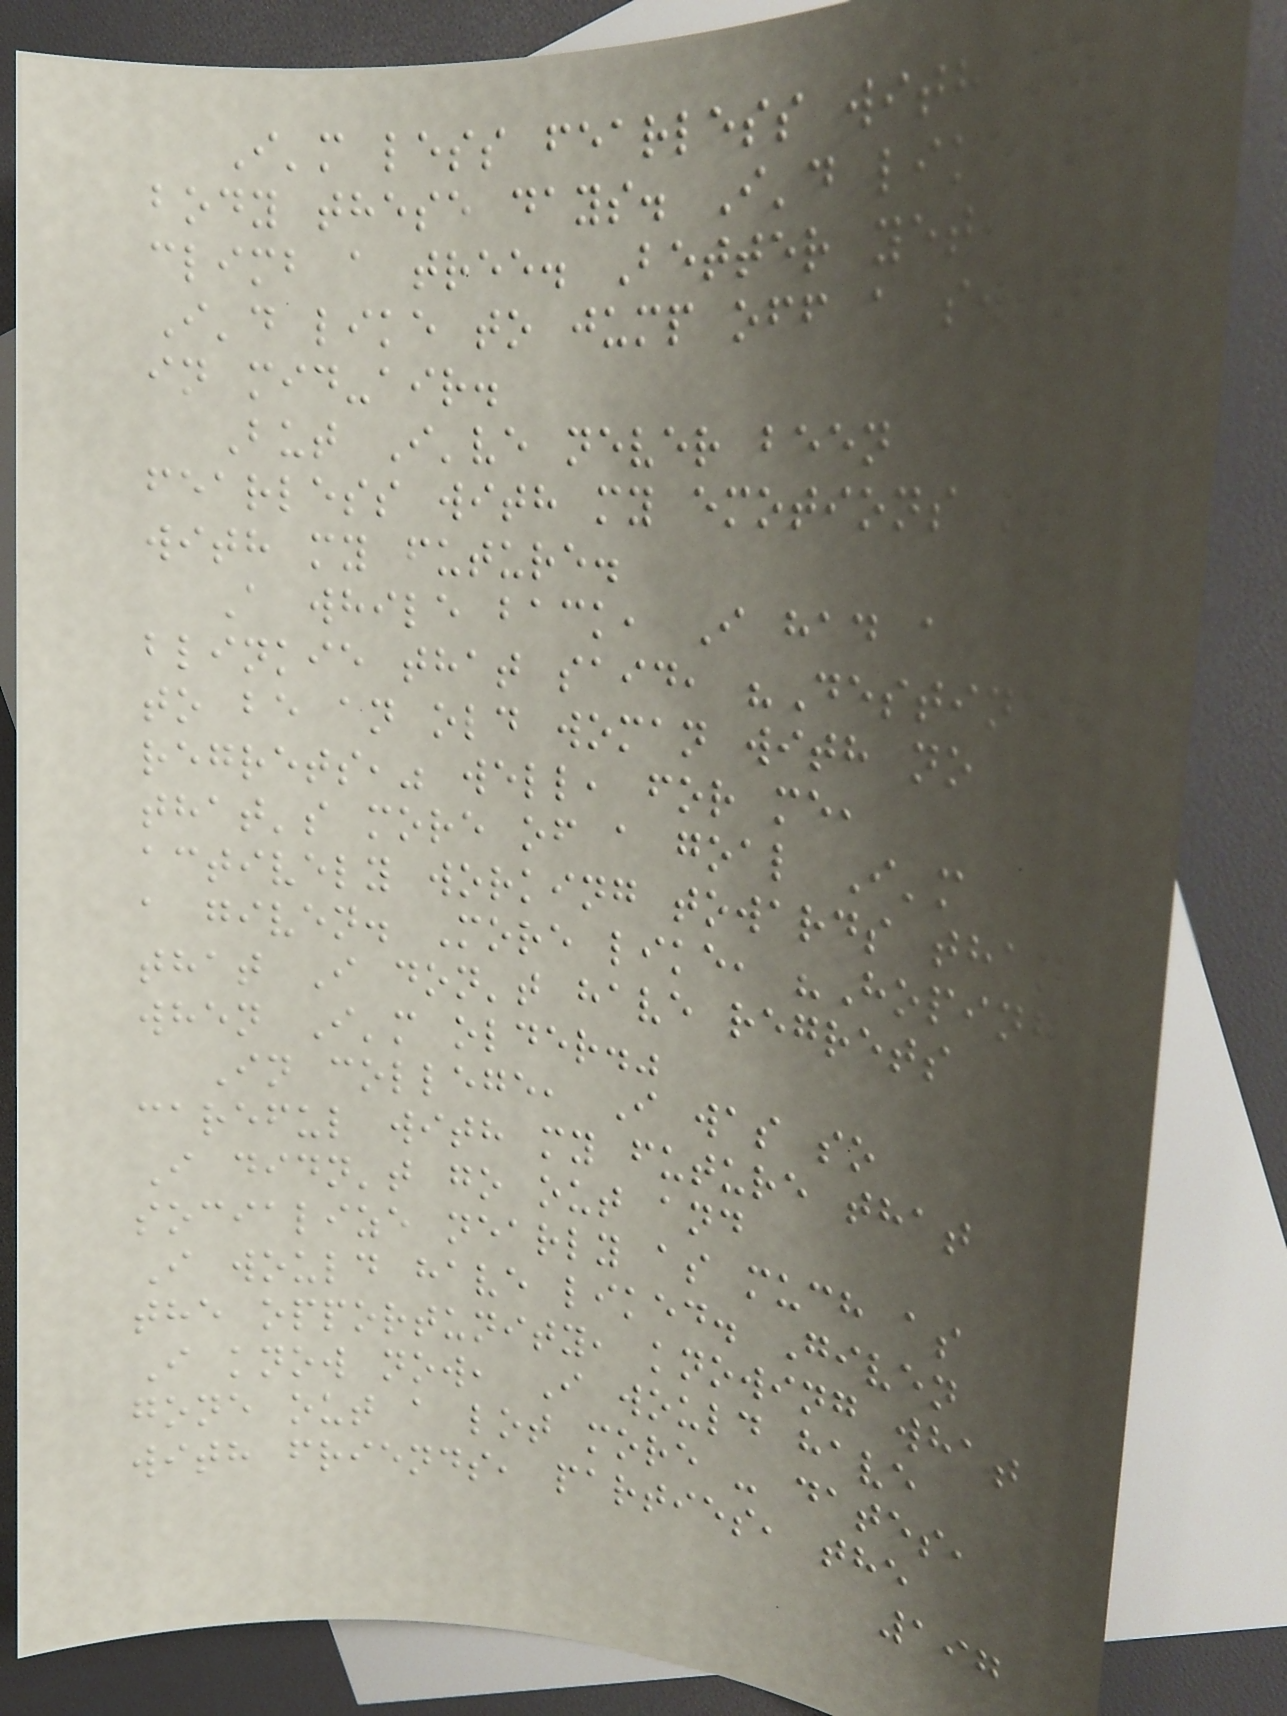I'm less fearless with my
body these days. I'd like to
climb a tree. Better yet,
I'd like to jump off a swing
in mid-air.
But I've never been
fearless with my emotions or
with my future.
A while back, I had a
blinkie that said, "Destined
to be an old woman with no
regrets," well, for me,
that's more of a goal I'm
actively working towards than
a given. More like, "Hoping
that I don't have regrets
when I'm older."
In college, I was so
careful with my future that
I didn't go out and
socialize nearly as much as
I would have liked. Given
the opportunity, knowing what
I know now, I would have
gone out a lot more - dates,
with friends, parties, the
197
